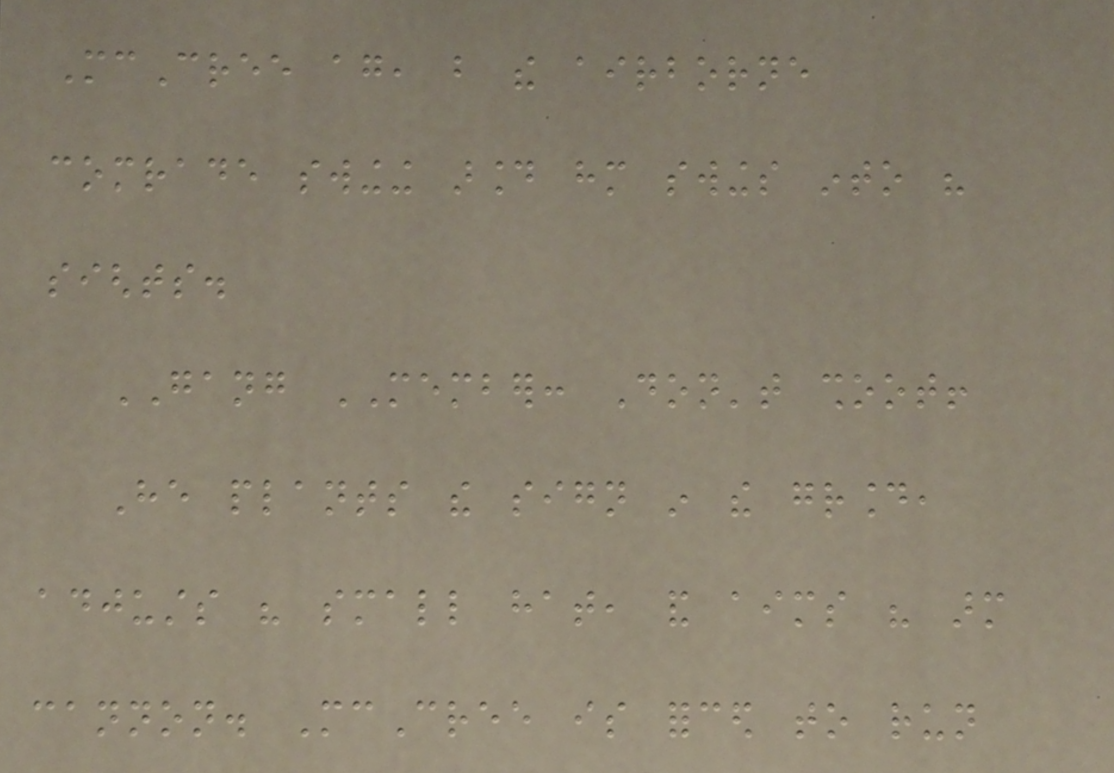McCree again, but the airborne
comrade swinging around him swings into his
sights.
GANG MEMBER: Don't shoot!
He plants the sign in the ground,
adjusts his small hat, and aims his arm
cannon. McCree is forced to run
